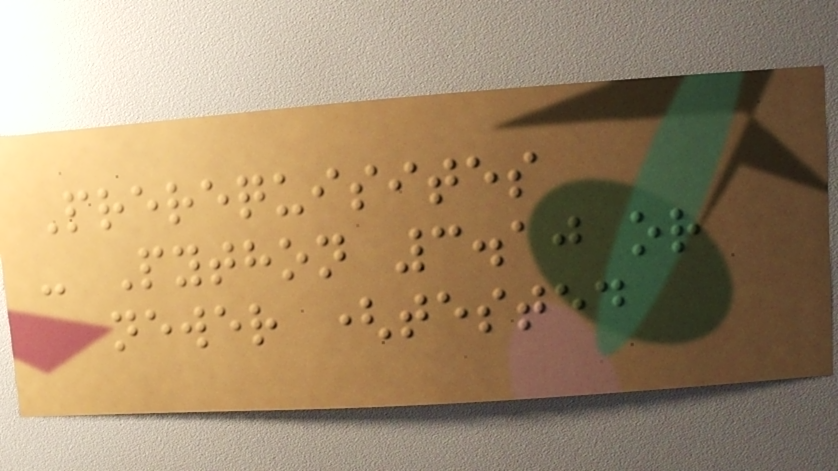Prerequisites
- Python 3.10 or
newer (tested
